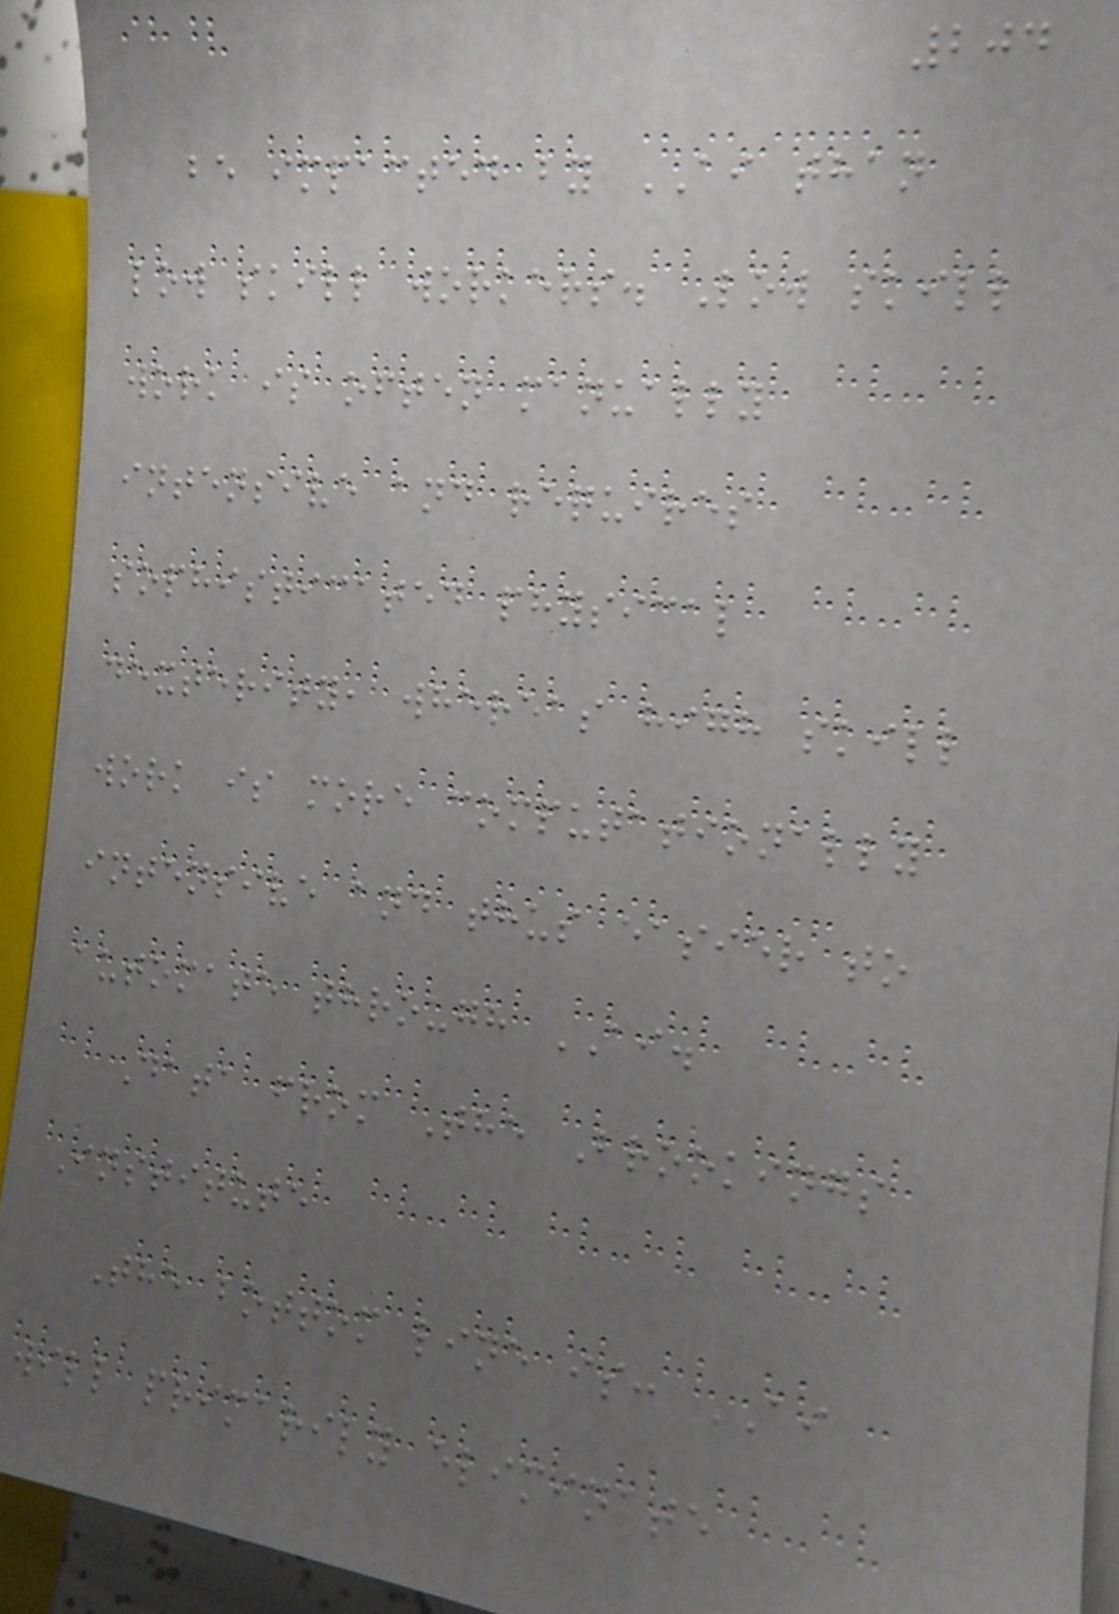204
be impacted by AI than
low skill workers. Low skill
work is often manually
intensive and requires
sophisticated physical
dexterity, whereas high skill
work is more computationally
intensive and thus easier to
automate through AI.
Data from The Brookings
Institute
The bottom line is: AI
will primarily eliminate
